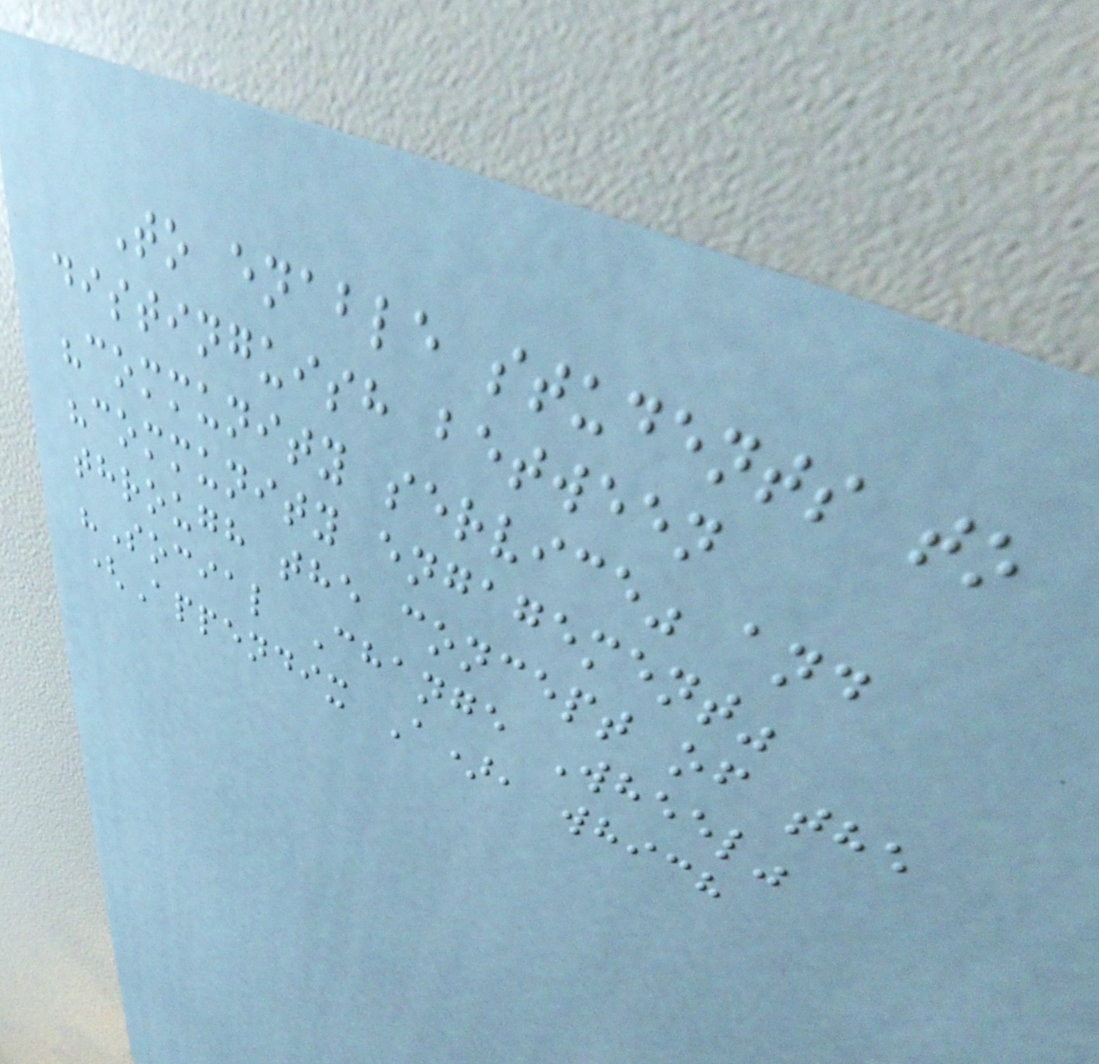To enable students to
distinguish between
"community service" and
"community engagement"
through the concept of the
"Social Change Wheel"
(Appendix A), which
